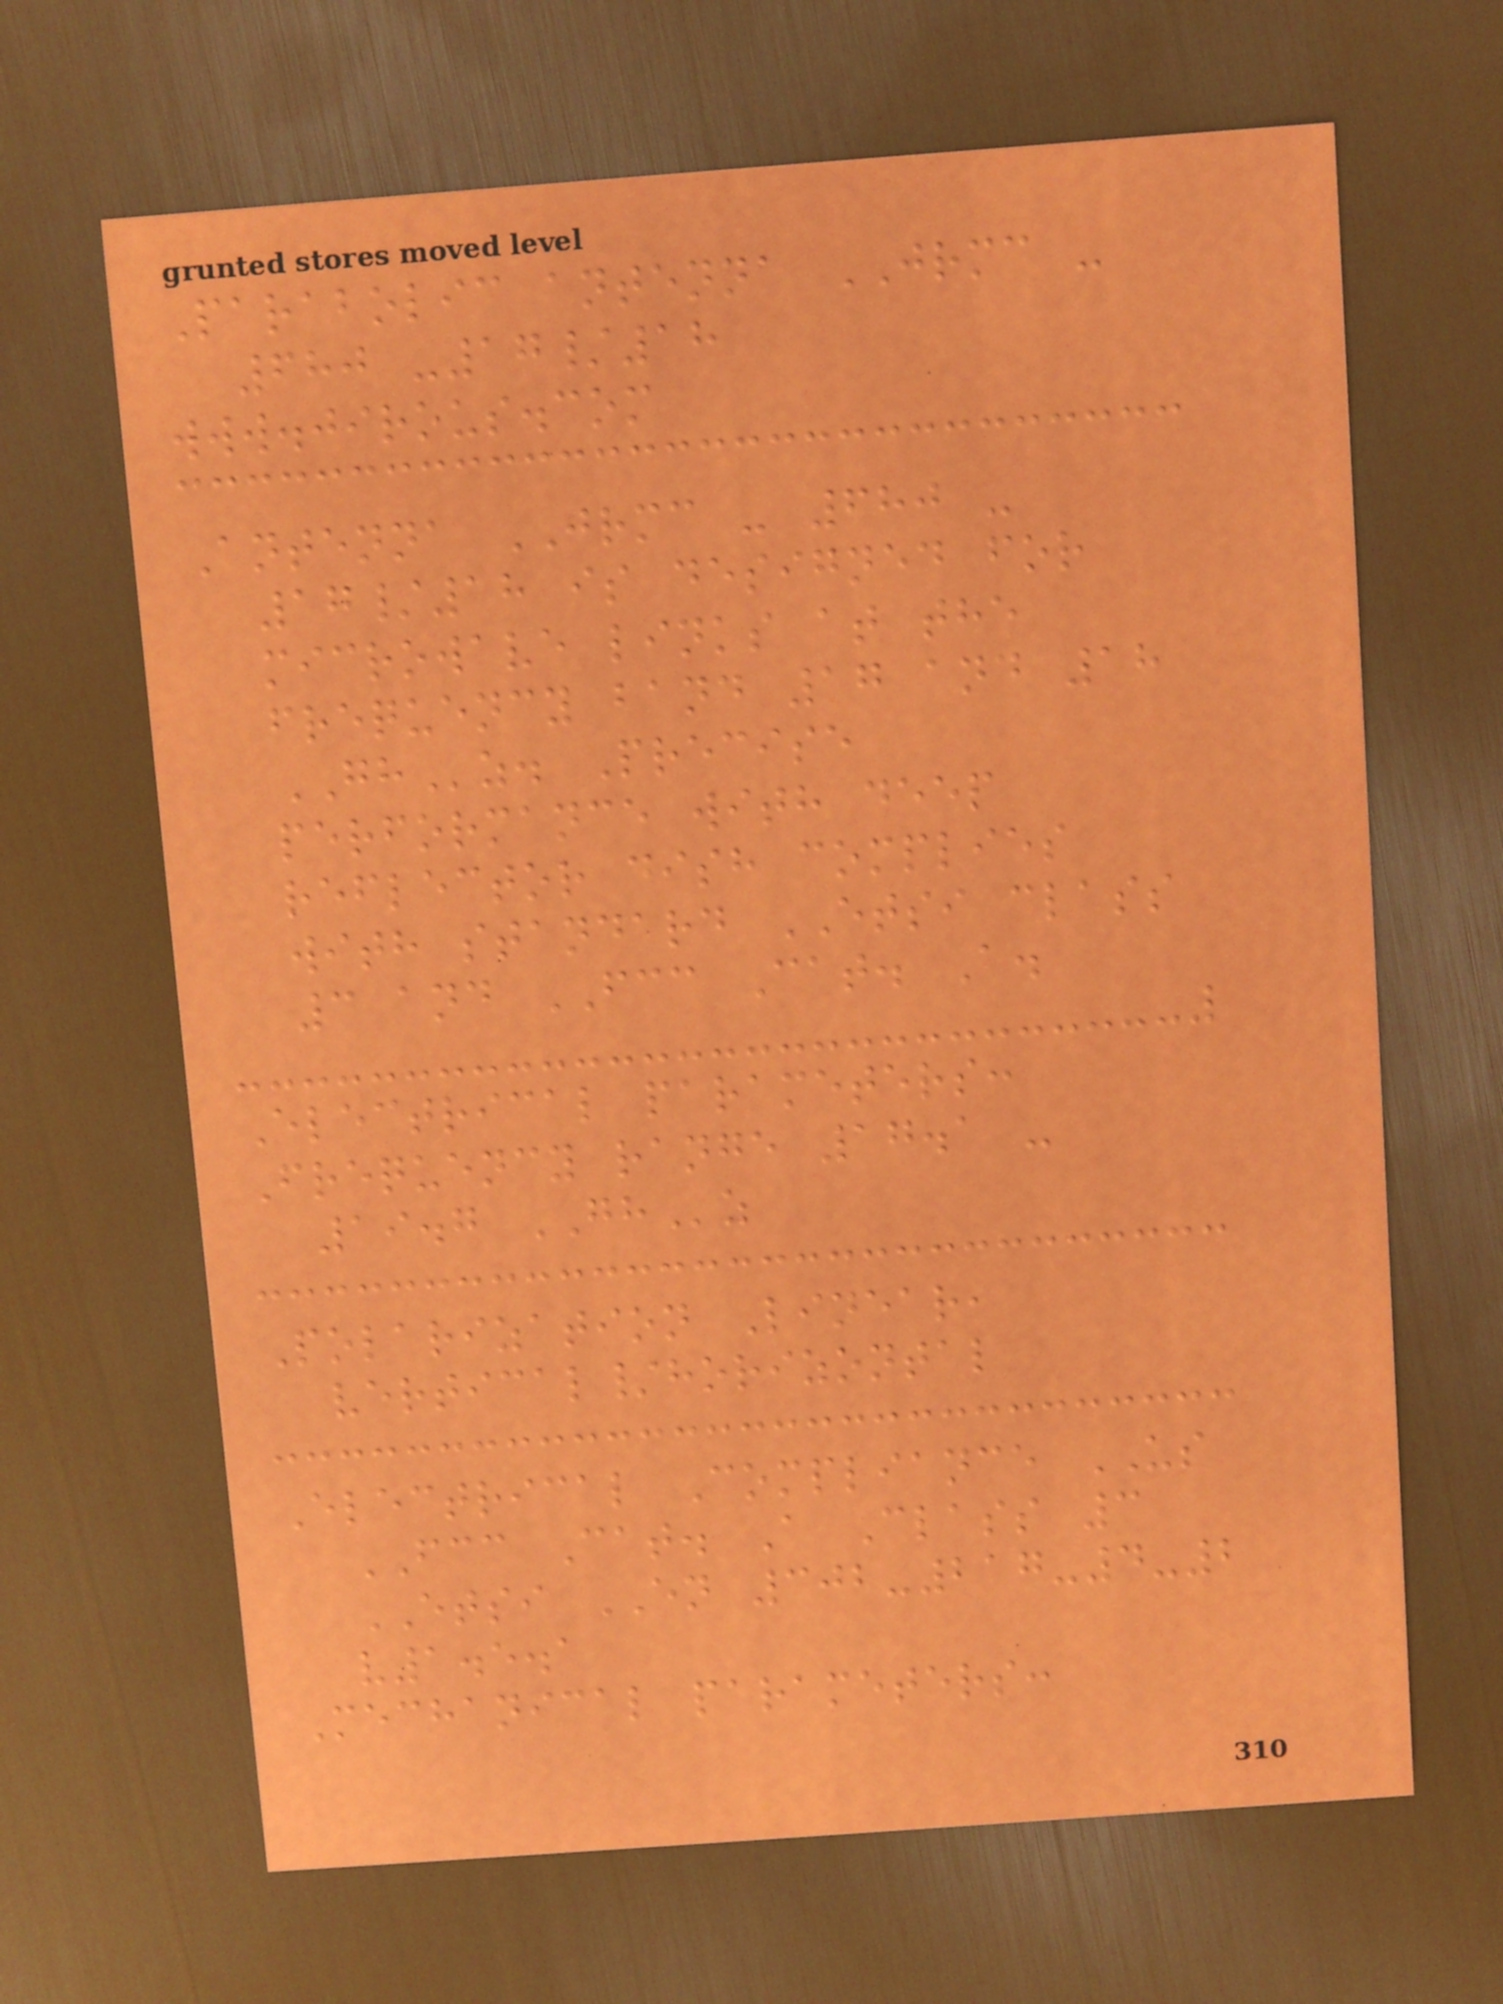Parabolic antenna JRMC -
680 -17/18
www.jirous.com
Antenna JRMC - 680 -
17/18 is designed for
microwave links at the
frequency band 17 and 18
GHz. Precise
performance with deep
reflector dish complies
with standard ETSI class
3 and FCC Cat. A.
Electrical parameters:
Frequency range 17.1 -
19.7 GHz
Polarization Linear,
vertical/horizontal
Electrical Compliance US
FCC Cat. A Class 3
ETSI EN 302-217-4-2
v1.5.1
Mechanical parameters:
